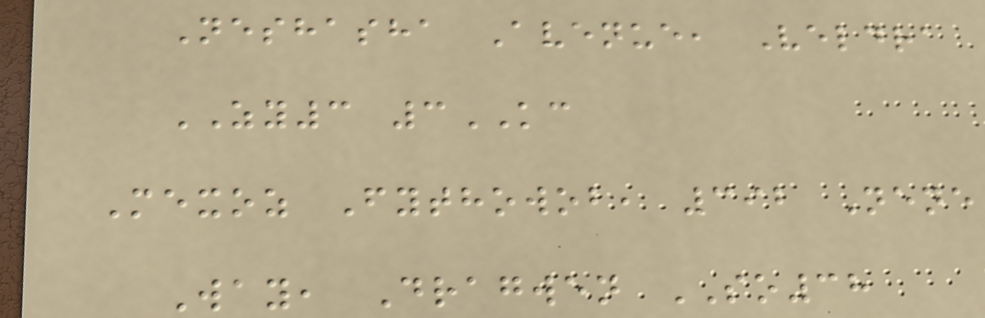Neshasha Avenue, Veldra
ZY3 3KC
Mexoz Fythowob, 392 Nene
Way, Dragwen SO38
